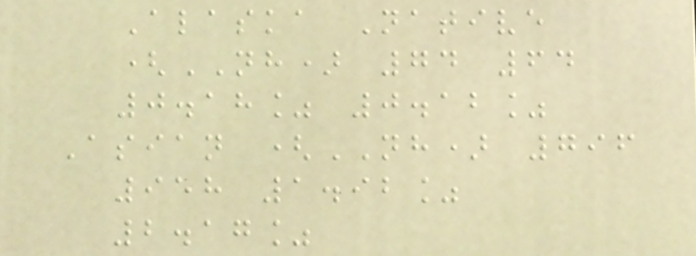Alaska Native
(NH) 74 64
0.18% 0.12%
Asian (NH) 796
958 1.92%
2.17%
